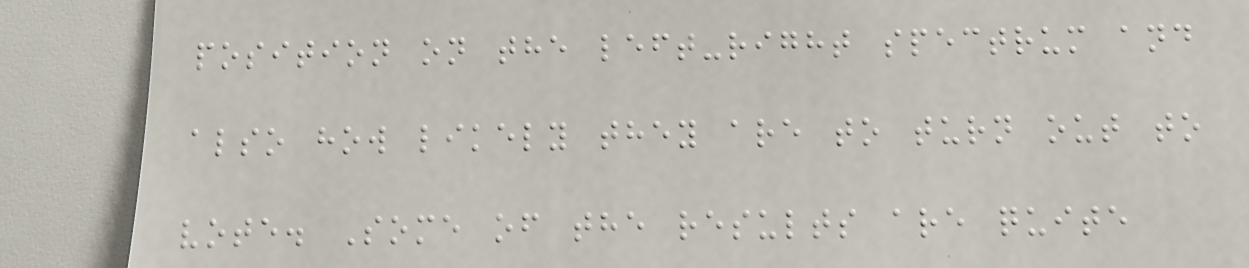position on the left-right spectrum and
also how likely they are to turn out to
vote. Some of the results are quite
